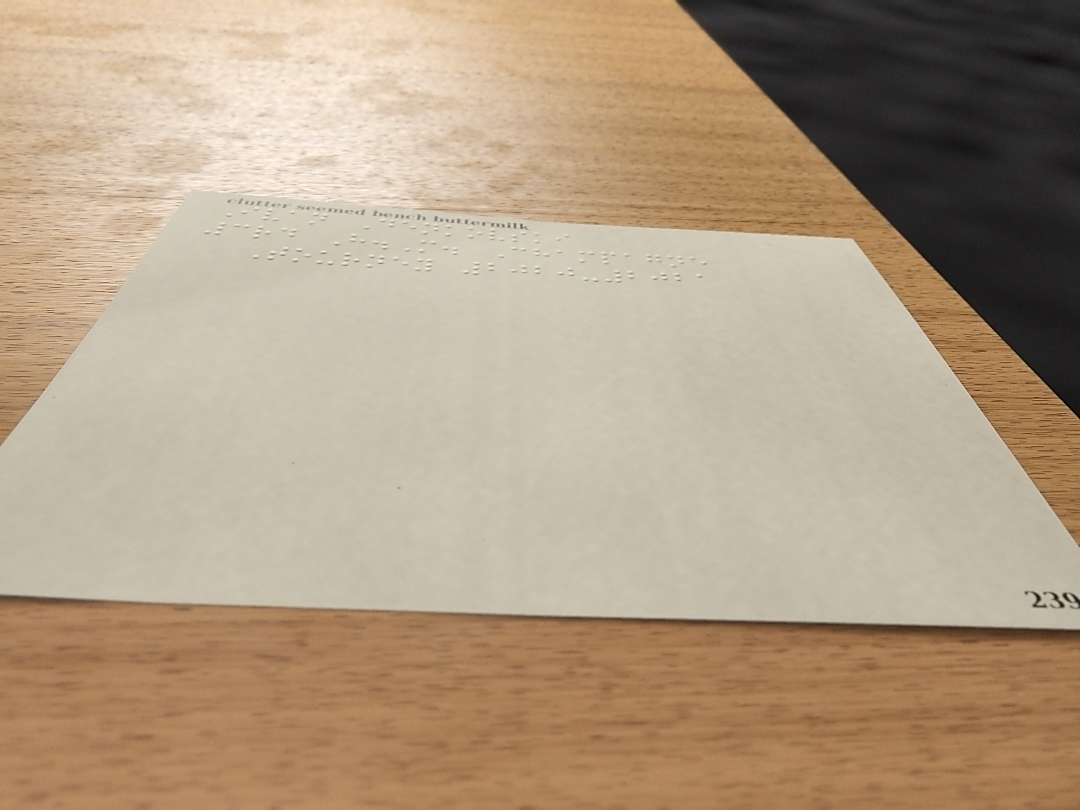Ivan Denkovski
3rd H.M. Champagne
Tourney 2020-2021
